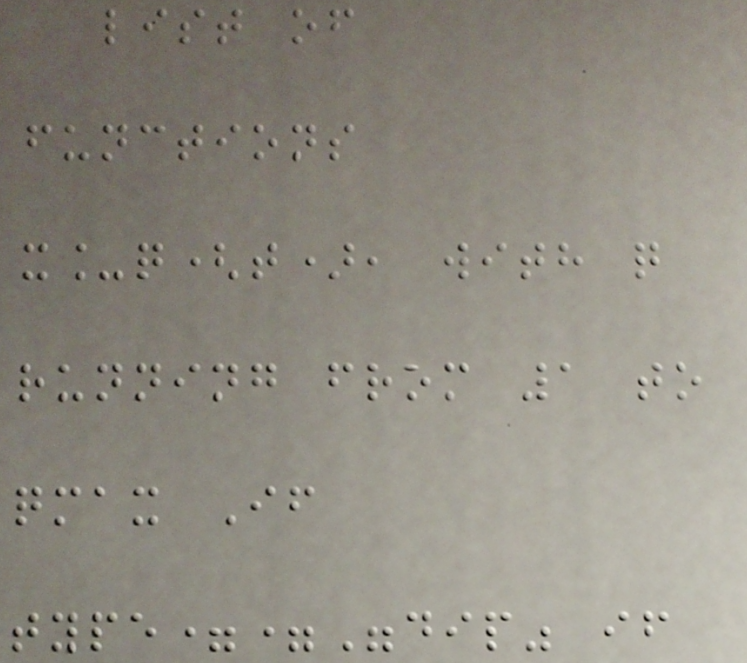list of
functions
x_q(t), with q
running from 1 to
qmax If
type=="dip" if
